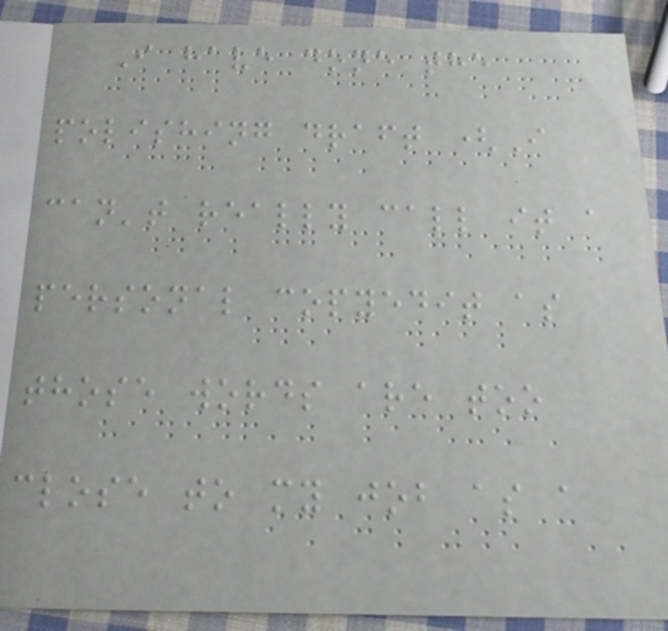I have done the
polishing draft (I
can't really call it a
personal copyedit as
those words are too
close to my job as a
